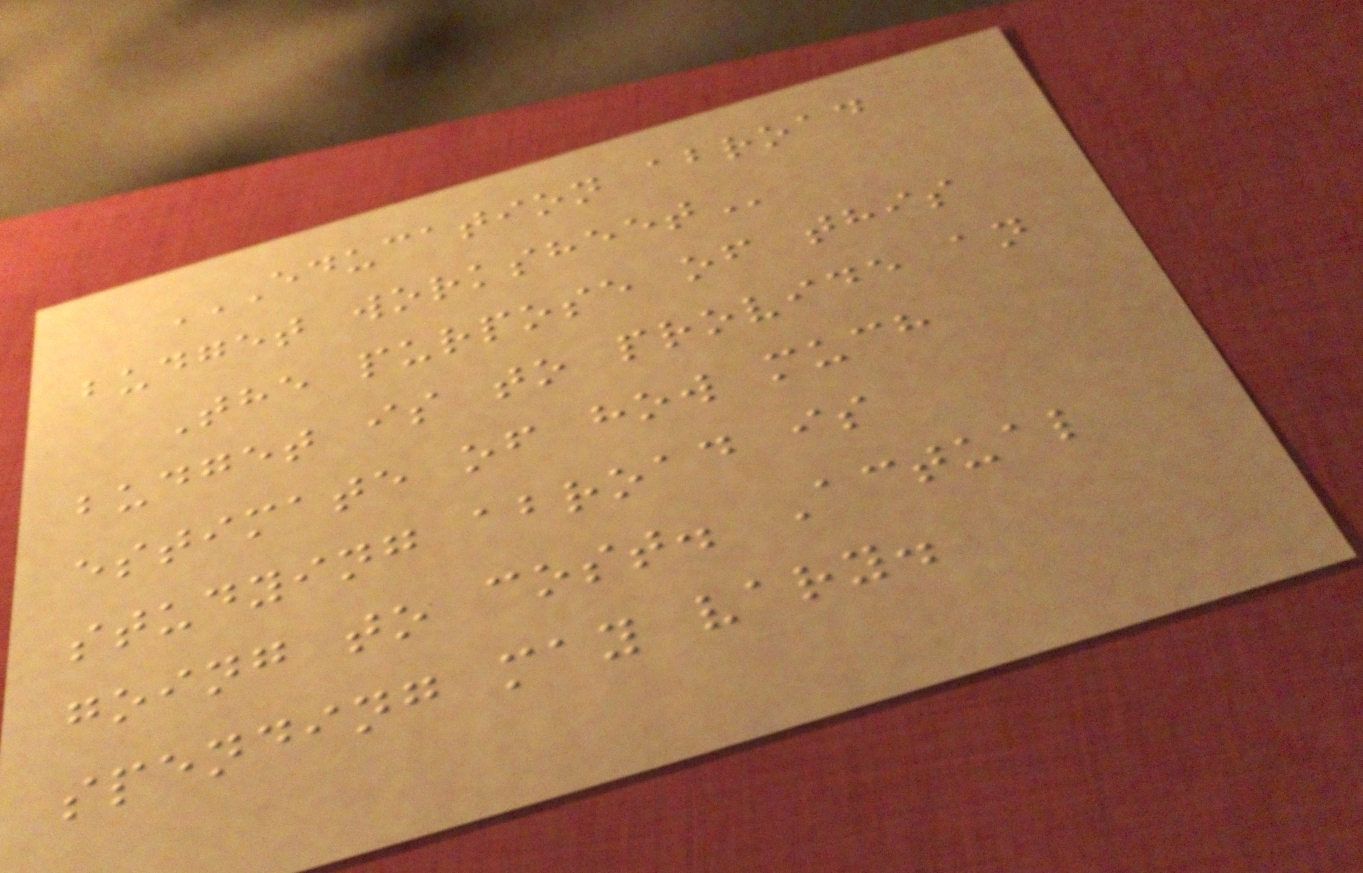EDUCATION ABROAD
BUDGET WORKSHEET
The purpose of this
budget is to provide an
estimate of how much
studying abroad is
going to cost. Actual
spending may vary.
